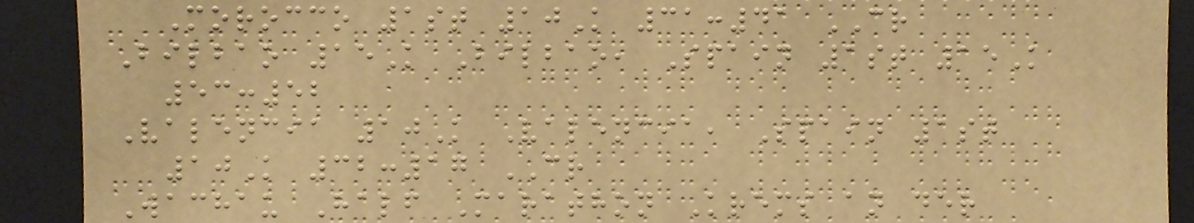Morocco 1st 10K 31:41 CR
Bilbao 15K Bilbao, Spain 1st 15K
53:52
Valencia 10K Valencia, Spain 1st
10K 32:17 CR
Wachau Half Marathon Krems an der
